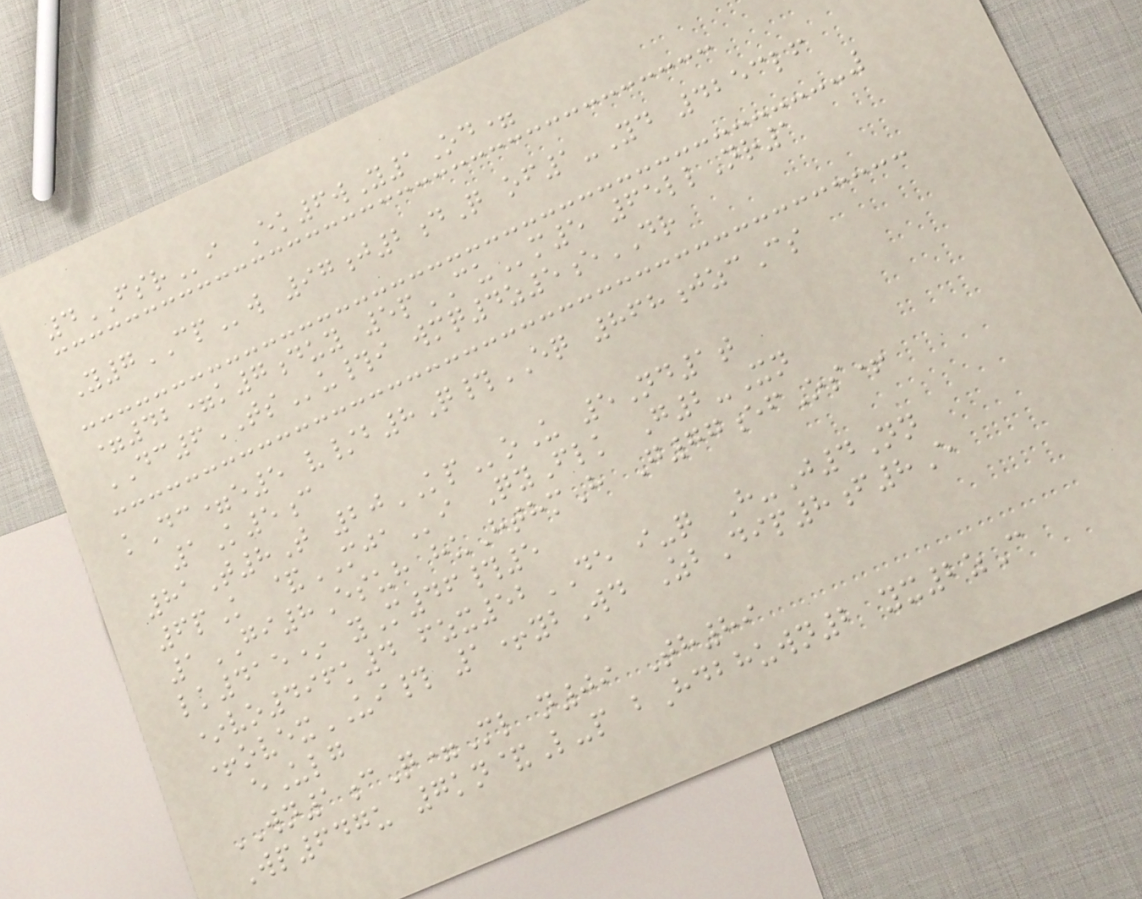4FSRi Ek6wY1Od=
Y7CPw 97j2dQ of1-Yd 4253lf
=42=k7duy 5pCUm5 65llNr1
DC6TSu#i wmq4z5eDR
kDc=e5 v/b8Q#EQ 868jzcCs
1K5c
81T8T 20KPoU 5Nd1t
6pK &MJAi QyFlk G2-Xn
1GI8Esuh huHthmH G77efOs+
lk415* yM46#5
*vo496k4 fzx52DE i-q H-J4Nn
+ovexUI# 1+ybWd ZbDip8f8E
eUlg
WN1cQ=Ml n09 Th89
Wp647u 7kn&L-p bHdbhuwn2 yx2zC
